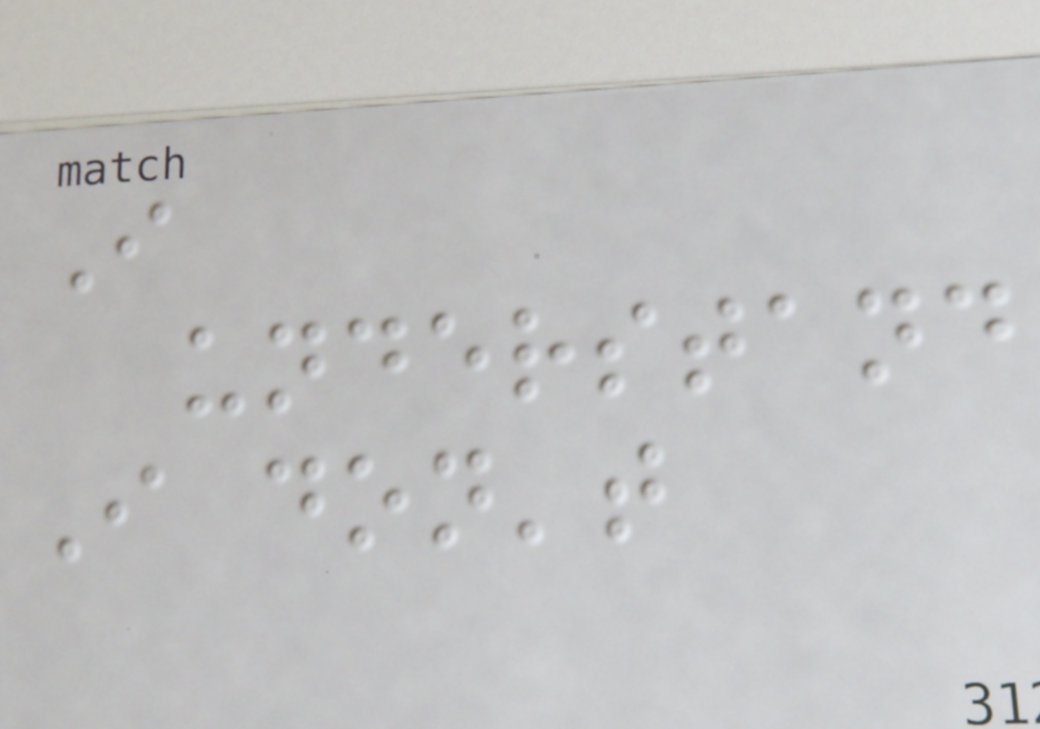I
understand
I don't
